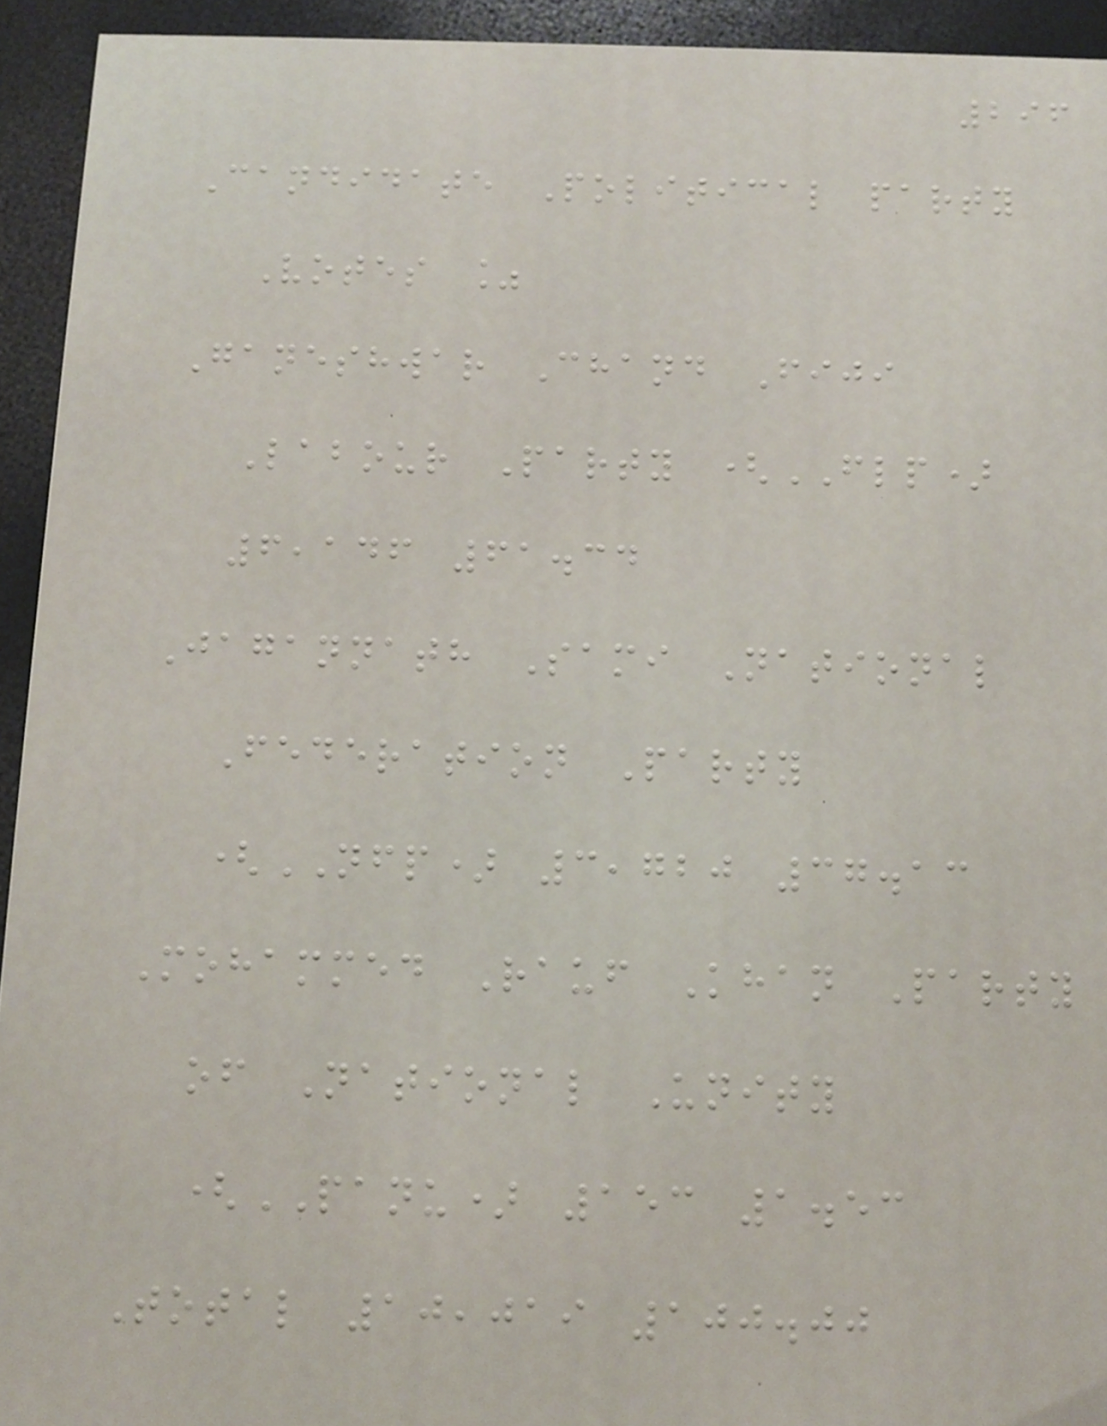296
Candidate Political party
Votes %
Ganeshwar Chand Fiji
Labour Party (FLP)
6,146 61.34
Jagannath Sami National
Federation Party
(NFP) 3,720 37.13
Mohammed Rauf Khan Party
of National Unity
(PANU) 153 1.53
Total 10,019 100.00
